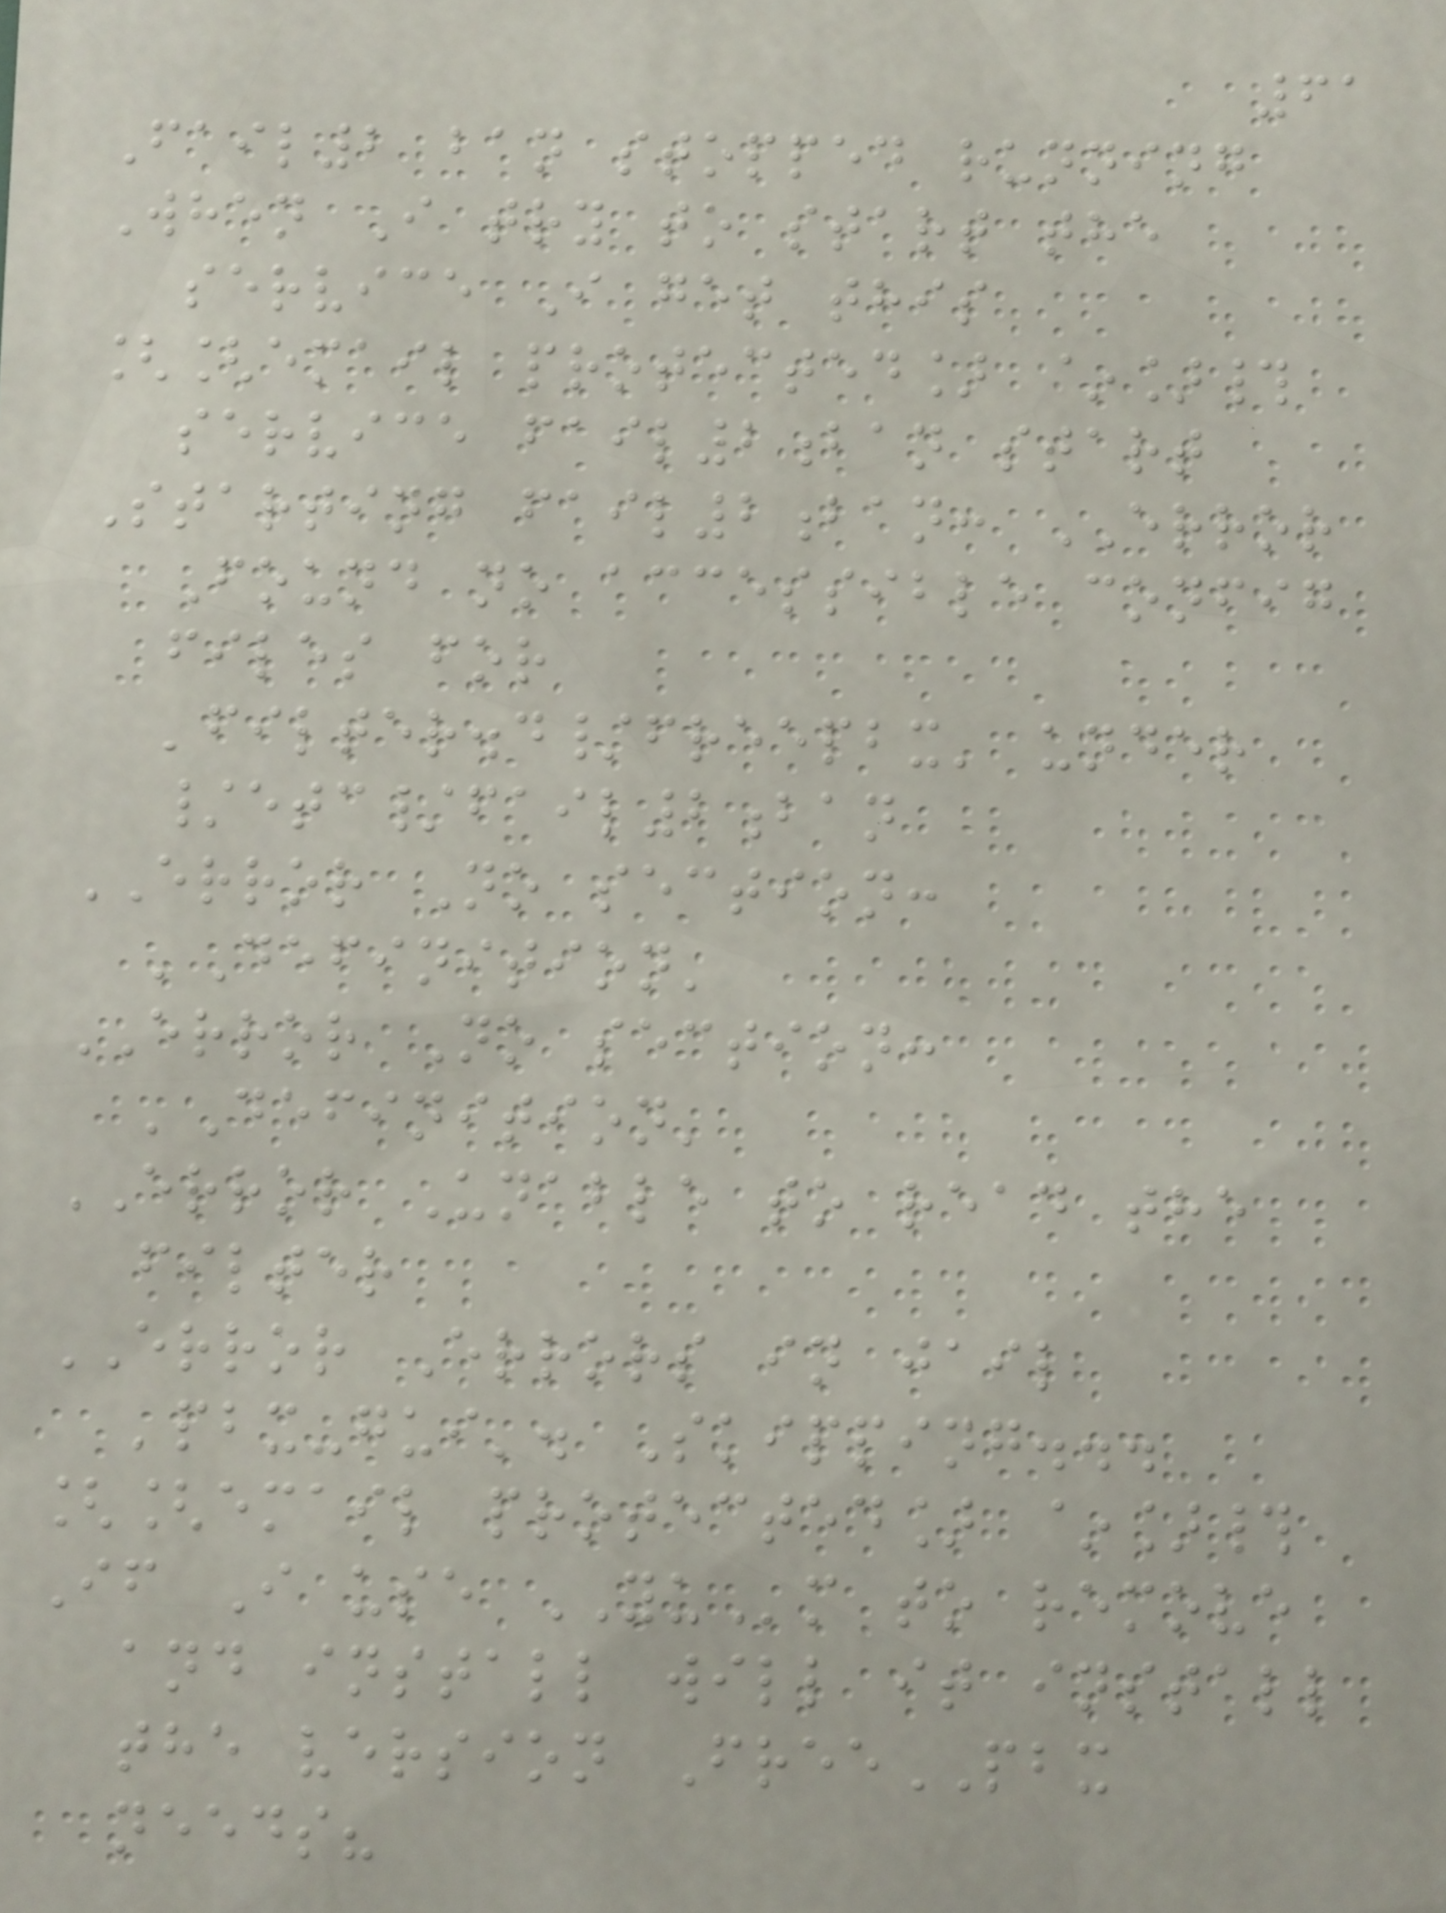61
Fail2 ban stopped running
When I try to start the
service I get this
[[email protected] ~]#
service fail2ban start
Starting fail2ban: ERROR
Found no accessible config
files for
'filter.d/freepbx' under
/etc/fail2ban
ERROR No section:
'Definition'
ERROR No section:
'Definition'
ERROR Unable to read the
filter
ERROR Errors in jail
'pbx-gui'. Skipping...
[[email protected] ~]#
If I use YUm to remove
and install will it install
the version FreePBX
needs?
